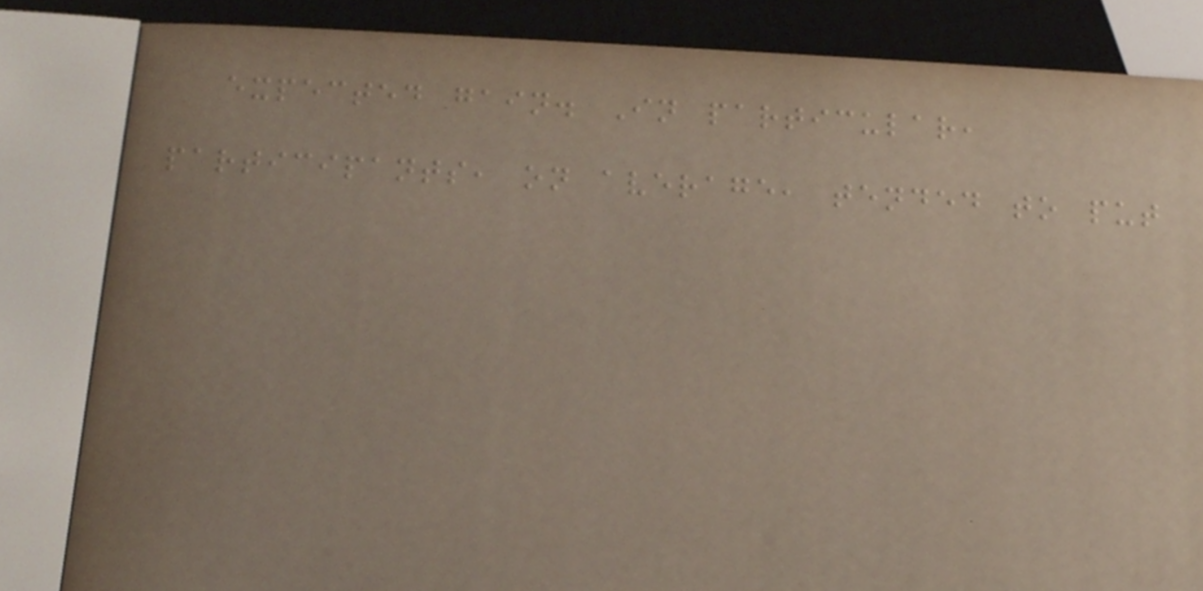expected gain. In particular,
participants, on average, tended to put
